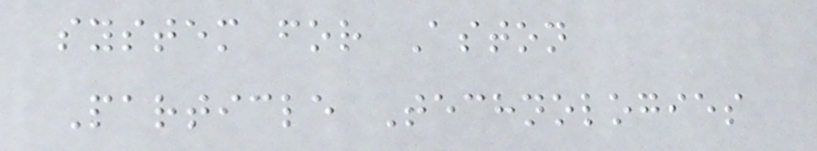system for Aston
Particle Technologies
